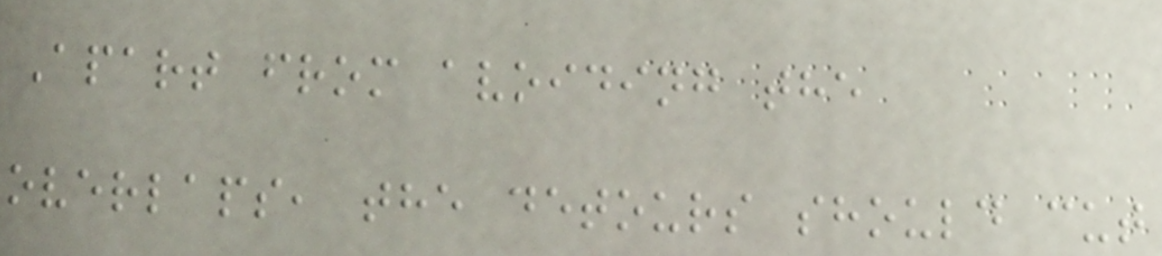Apart from avoiding the
overlaps, the detours should cut
